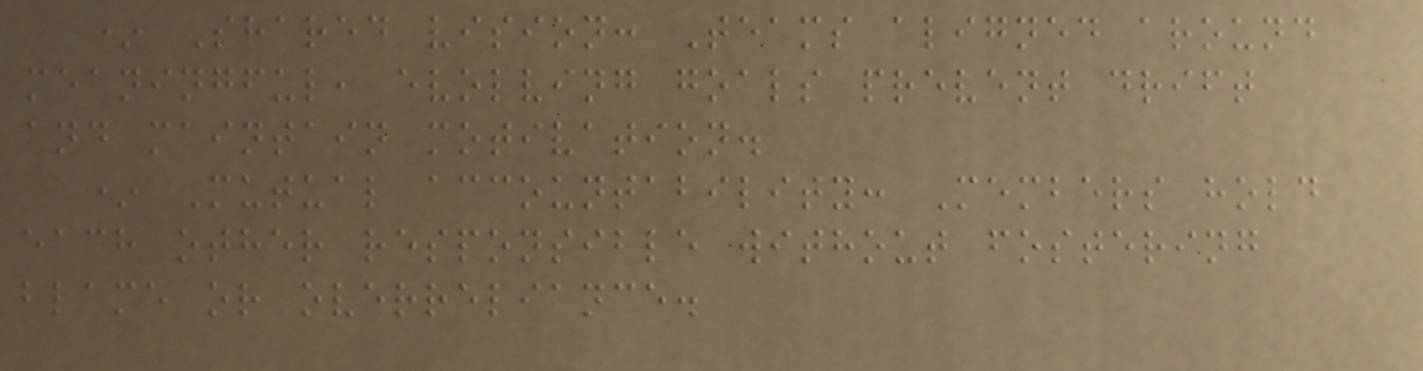* Shared vision: Teams aligned around
meaningful, evolving goals prevent drift
and maintain motivation.
* Mutual accountability: Members hold
each other responsible without fostering
blame or overreliance.
